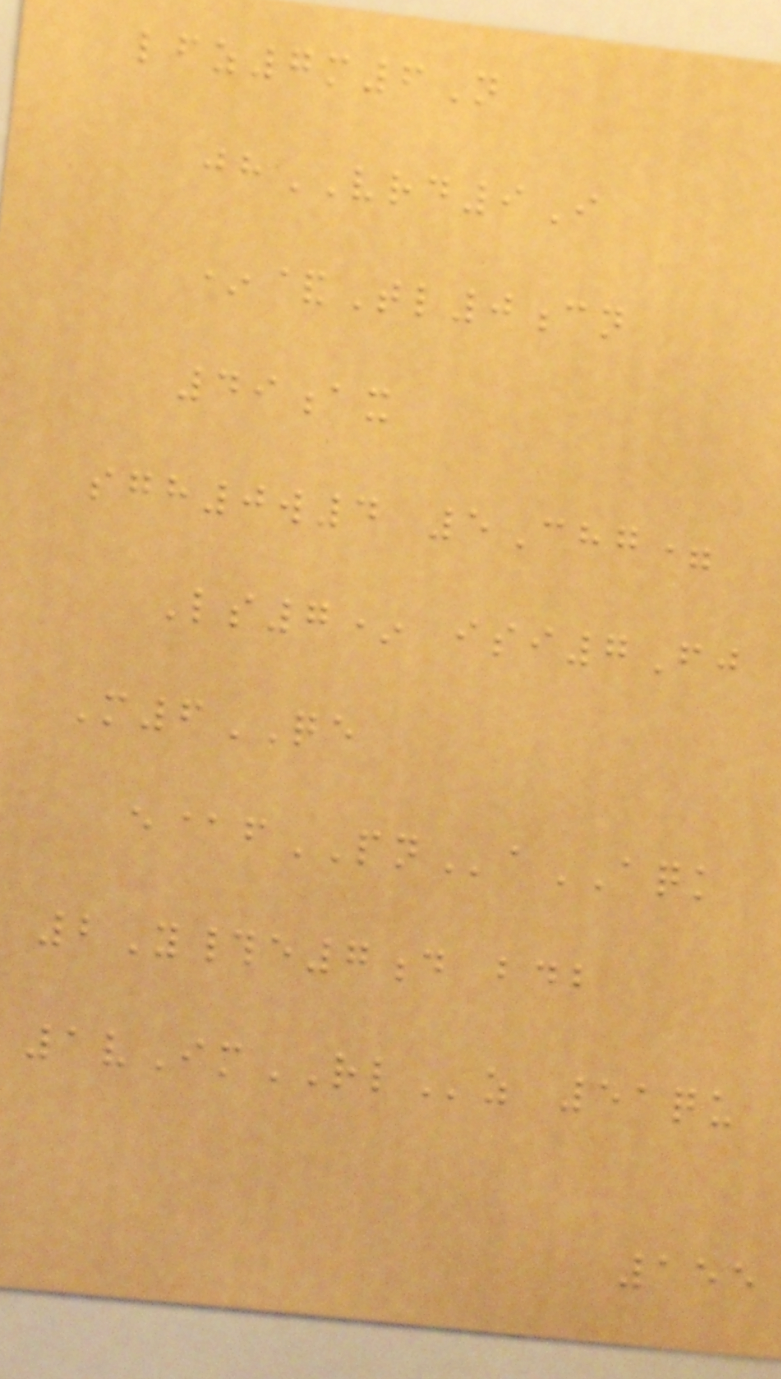lfz7m6N
jhVRD9I
*&Tl0cn
49ax
sgh0w4 5Chg=
Ls7* isi7Fj
M6QE
e@fPNaAQK
2Y#e7d bdb
1vImRLz 51qu
155
